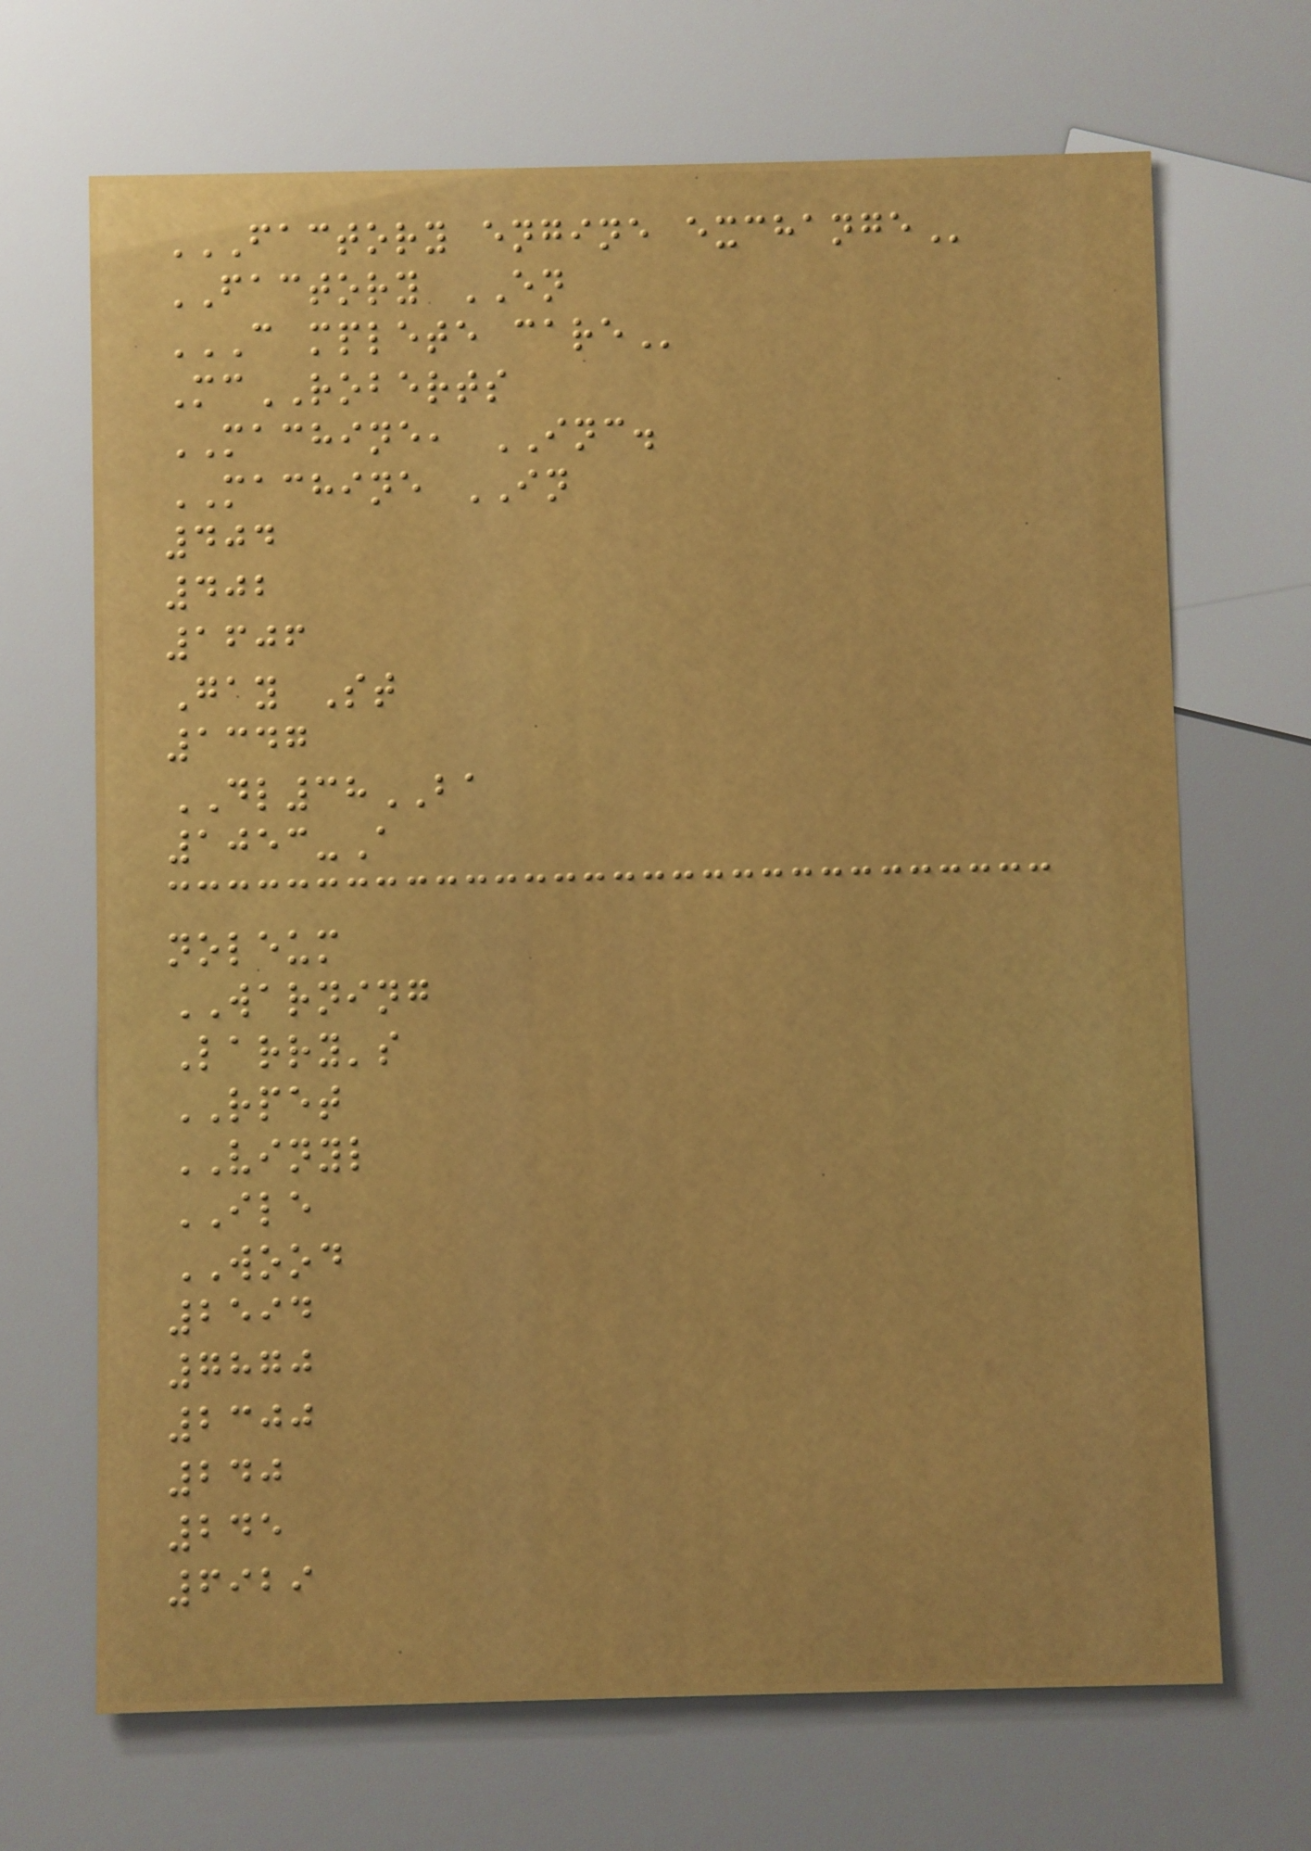FACTORY ENGINE EXCHANGE
FACTORY EN
C MPLETE CARE
McROBERTS
MACHINE, INC.
MACHINE IN
404
402
1606
Gay St
1347
DL38BA
1053-A
noleum
WARNING
Larry's
RPET
VINYL
ILE
WOOD
2594
7870
2300
240
245
6929
